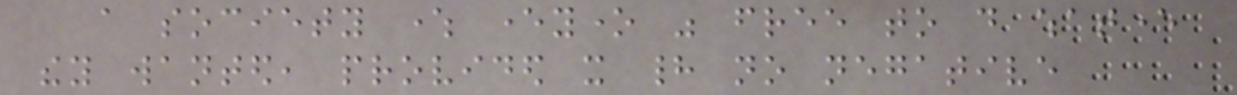a society where everyone was free to do whatever
they wanted, provided it had no negative
